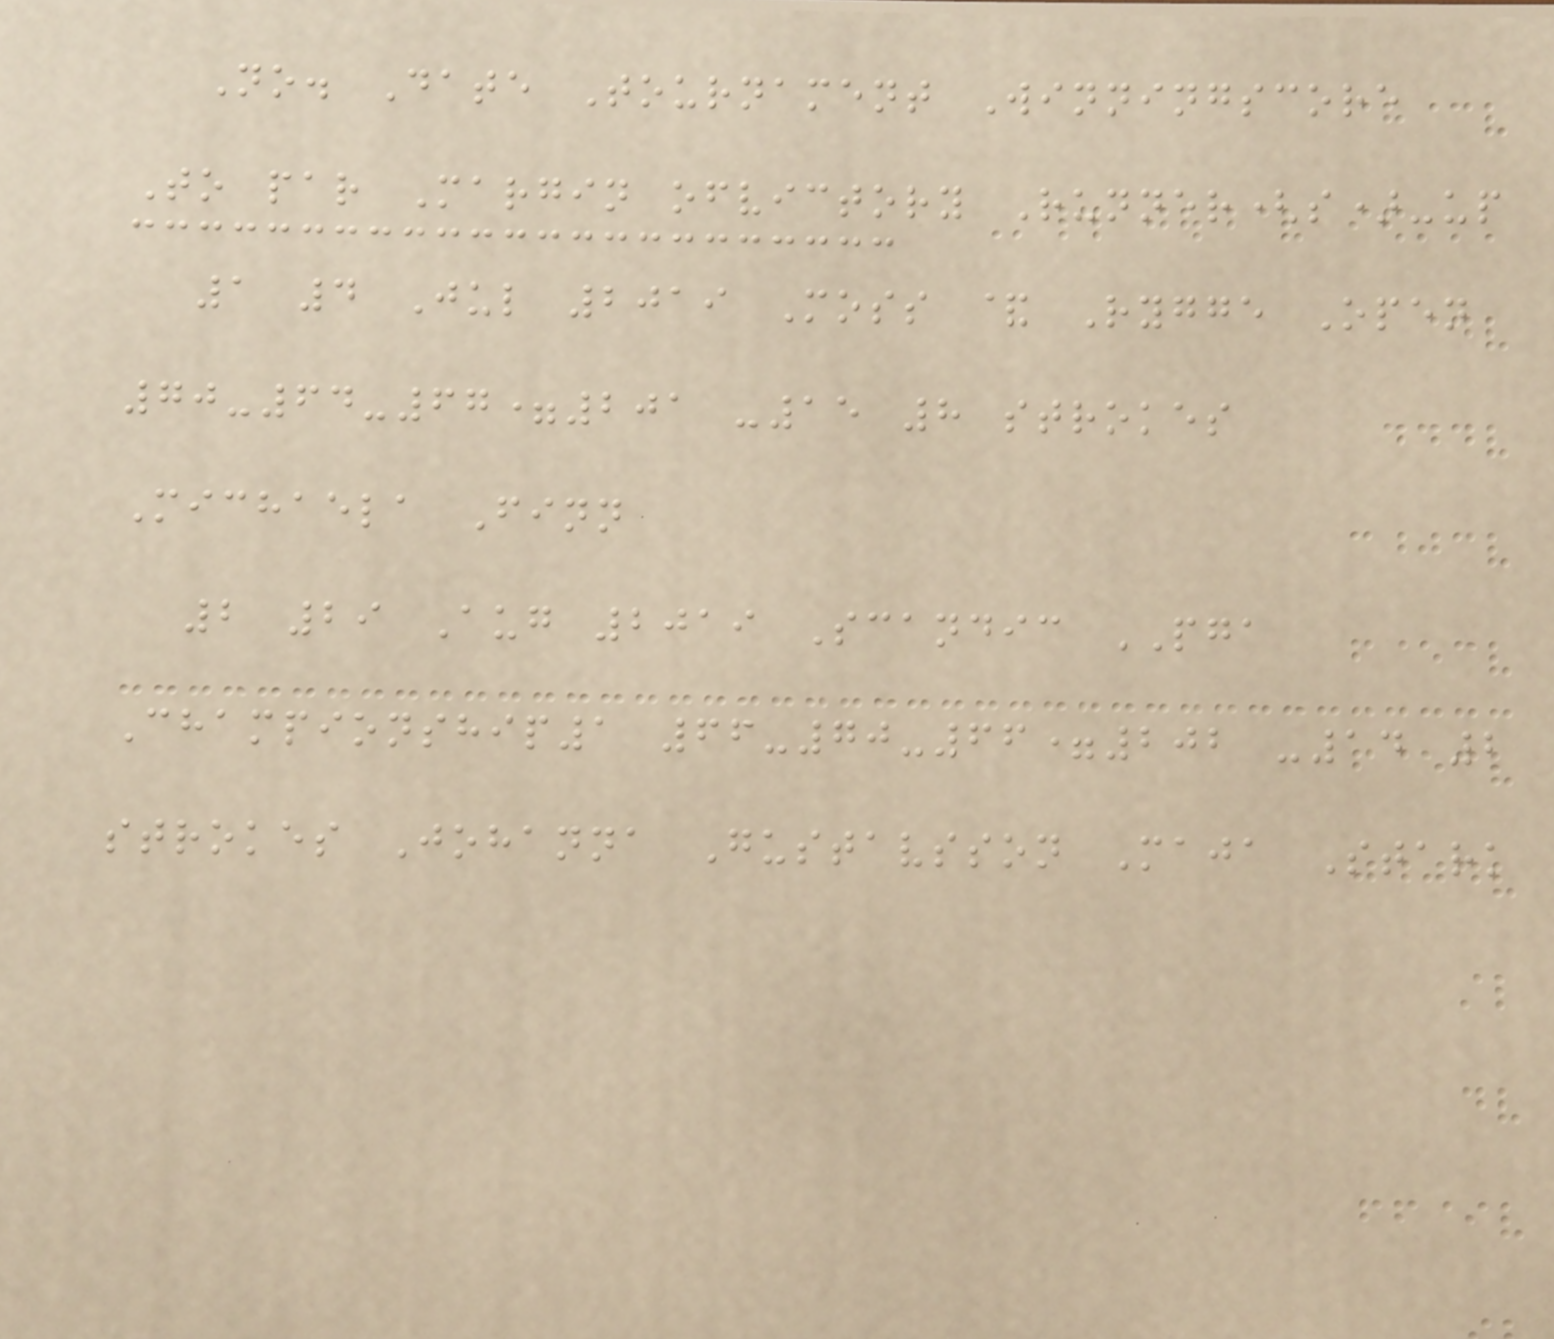No. Date Tournament Winningscore
To par Margin ofvictory Runner(s)-up
1 4 Jul 2019 Moss & Rygge Open
70-64-67=201 -15 8 strokes
Michaela Finn
2 29 Aug 2019 Scandic PGA
Championship1 66-70-66=202 -14 2
strokes Johanna Gustavsson Maja Stark
